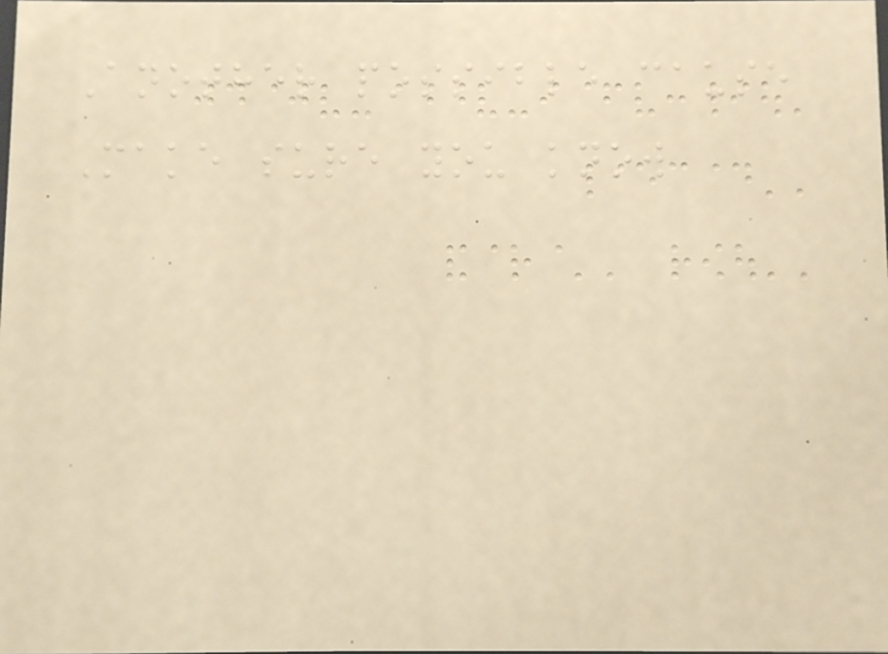Another possible cause
Make sure you know
